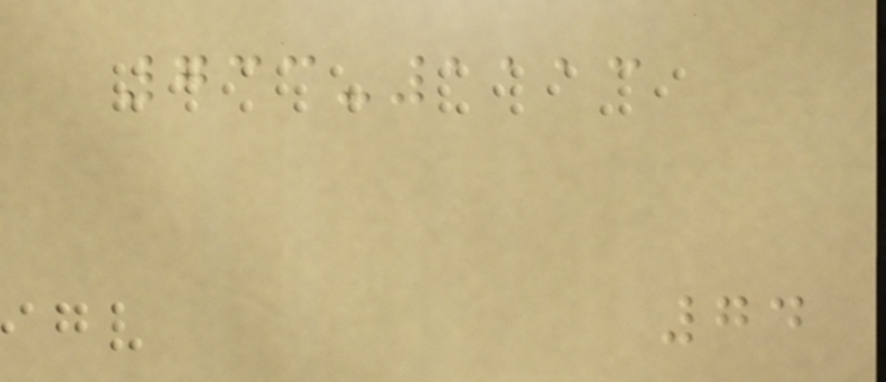733-1113
74
